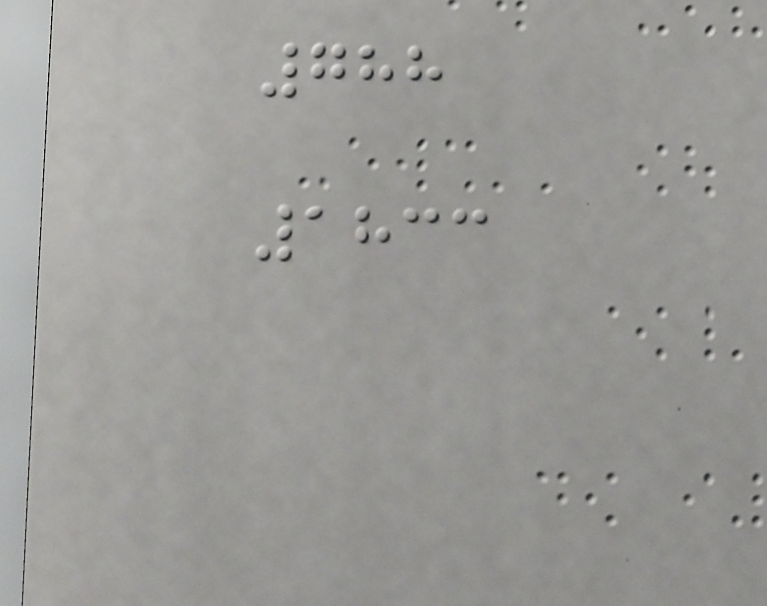788
1833
